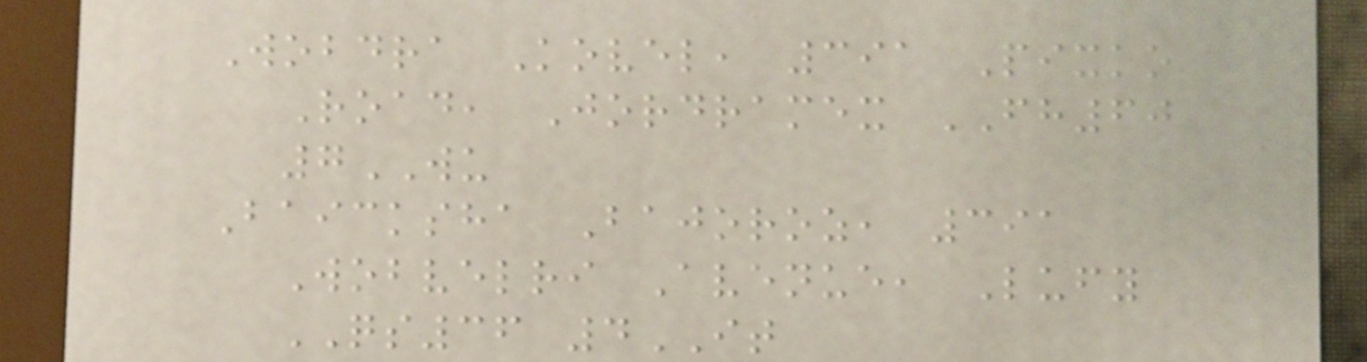Wobdra Kovel, 391 Pixko
Road, Jordramex FH60
7WU
Baicksha Bajoroz, 391
Wobvelri Avenue, Lufy
QS36 4IT
